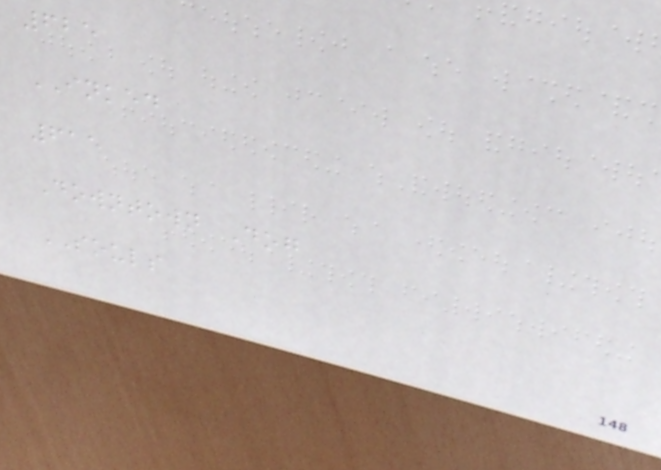625
INKED
615
Downtown Dog
SOULS
